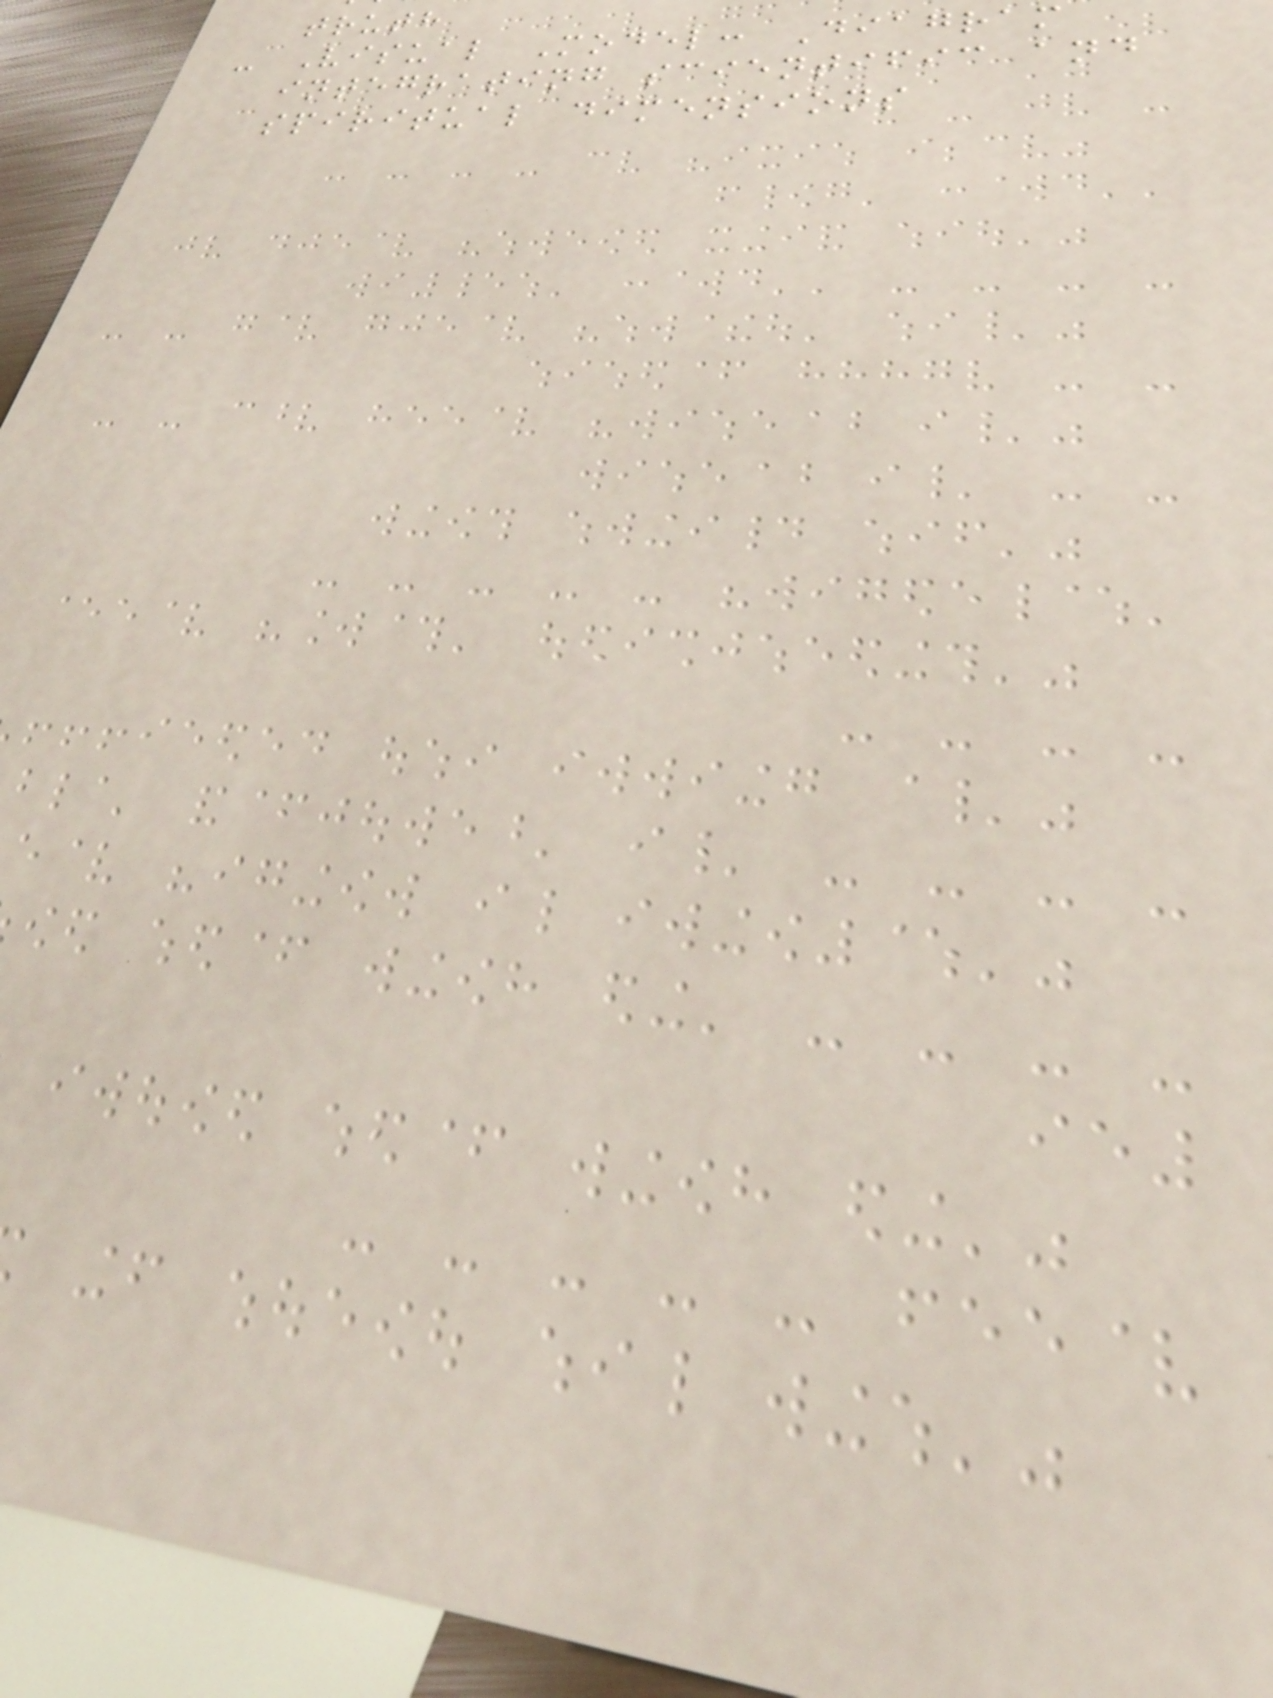truth
- Visual Model: Diagram
integrating scientific and
spiritual dimensions
